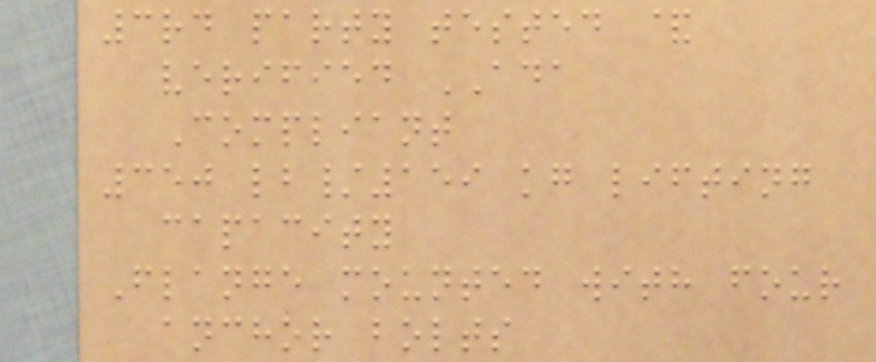3rd party tested &
verified ADA
Compliant
350 lb/159 kg lifting
capacity
Flange mounted with four
anchor bolts
